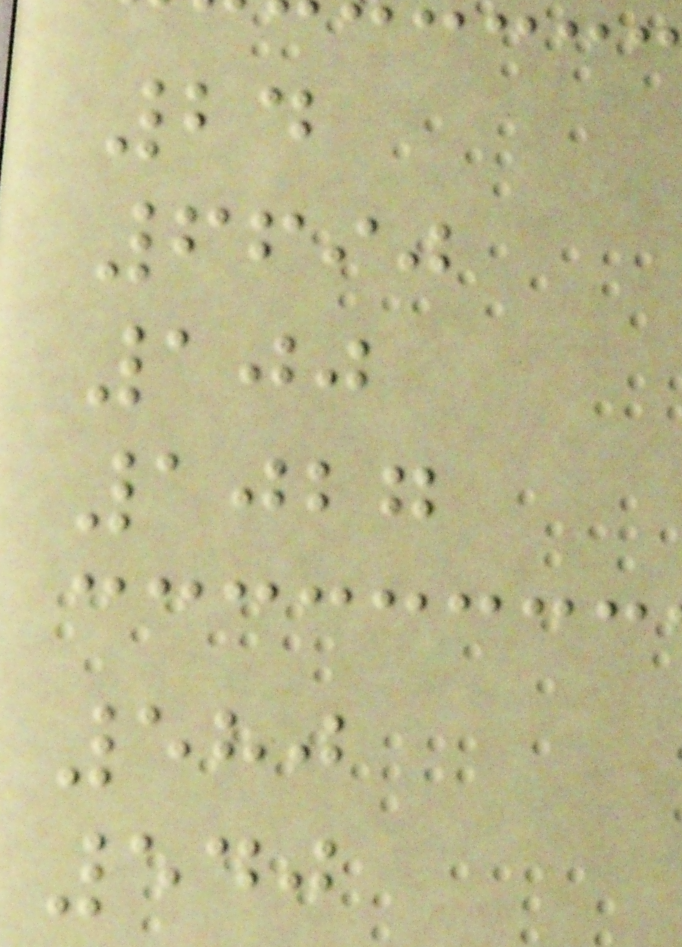24
6690
100
1027
580
540
